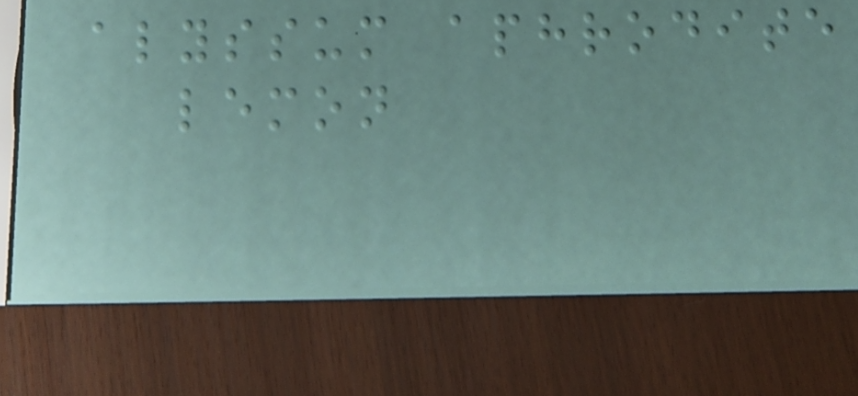alyssum aphrodite
lemon
